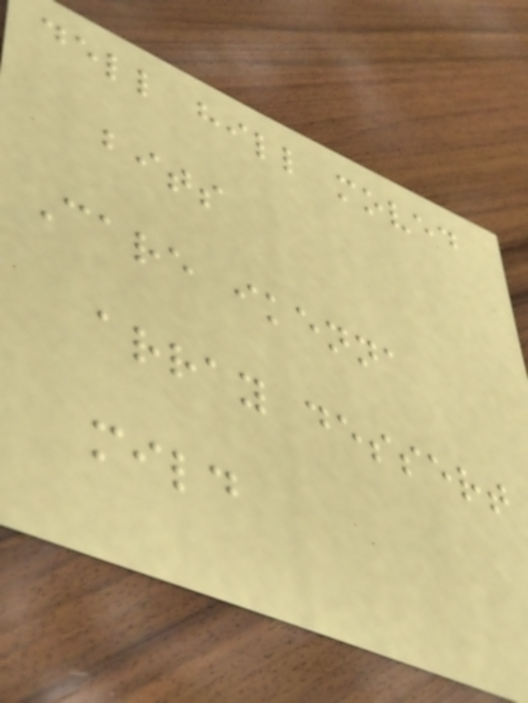dell hill moved
bits
Care ikenna
array dessert
mild
